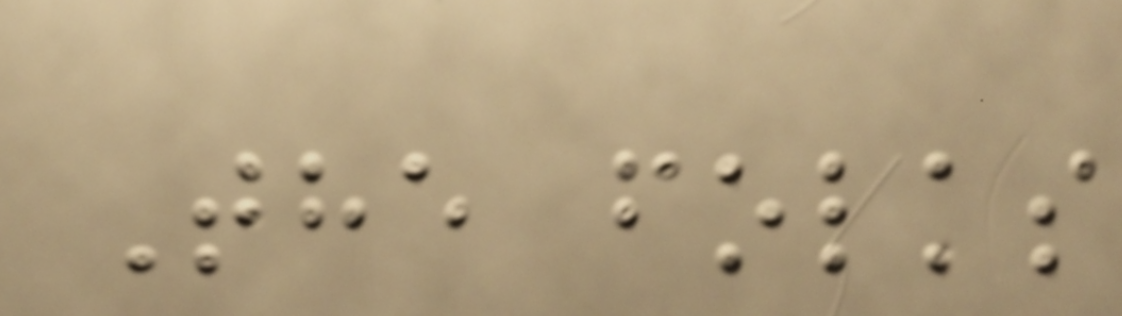The folks
